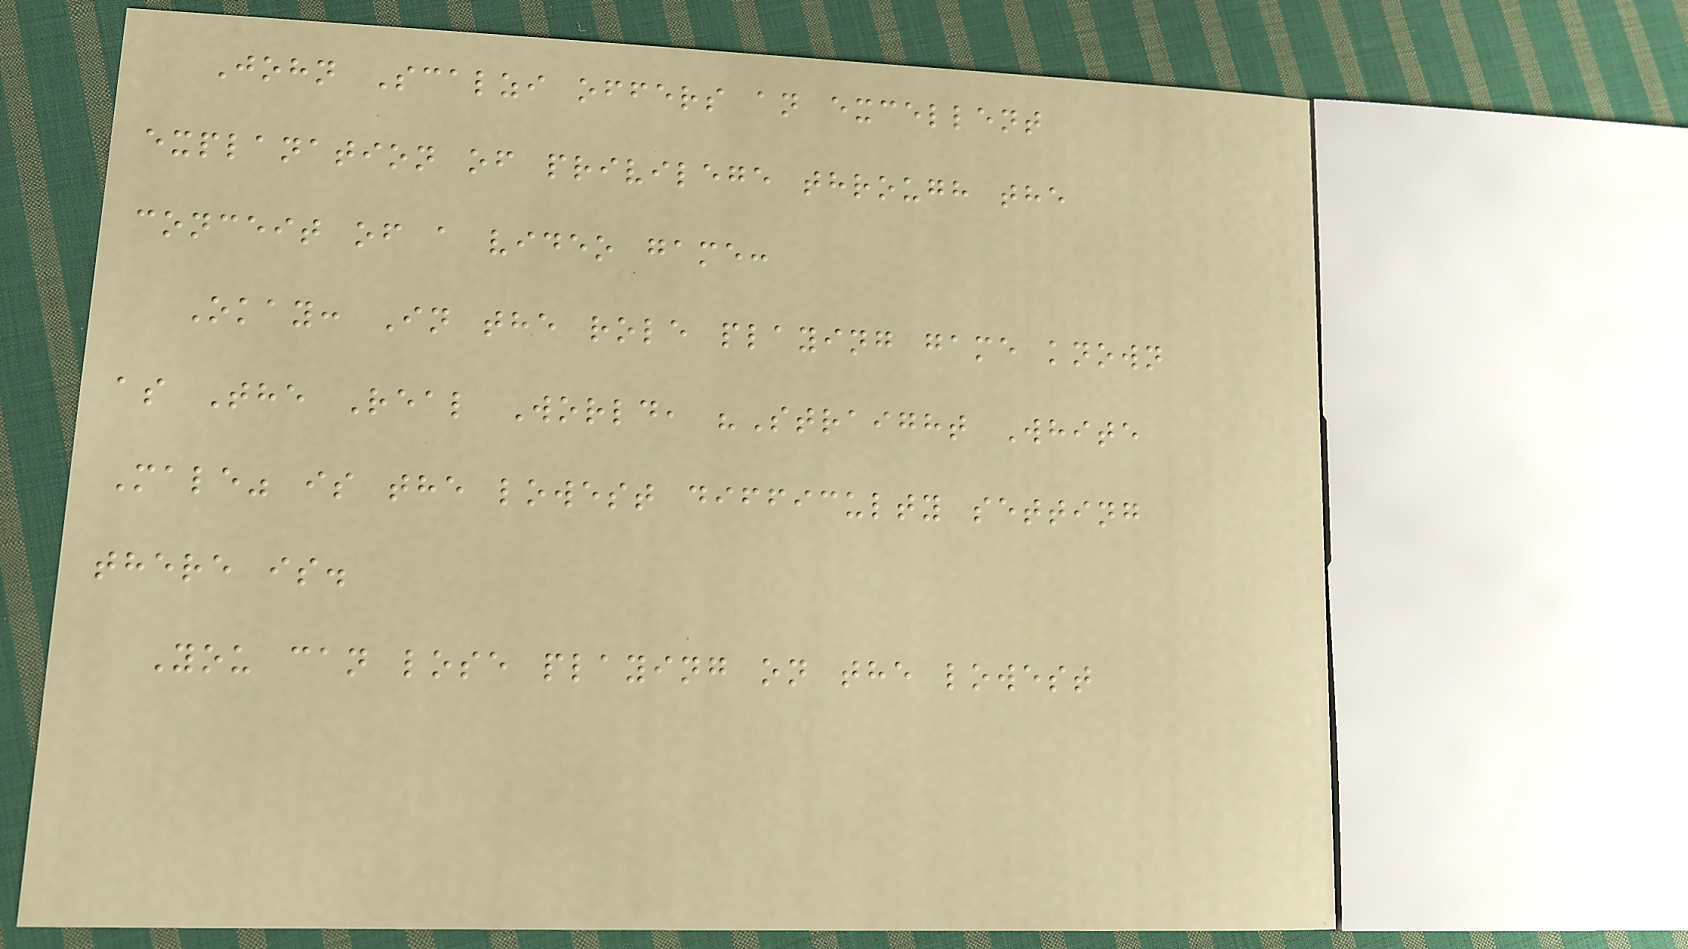John Scalzi offers an excellent
explanation of privilege through the
conceit of a video game:
Okay: In the role playing game known
as The Real World, "Straight White
Male" is the lowest difficulty setting
there is.
You can lose playing on the lowest
